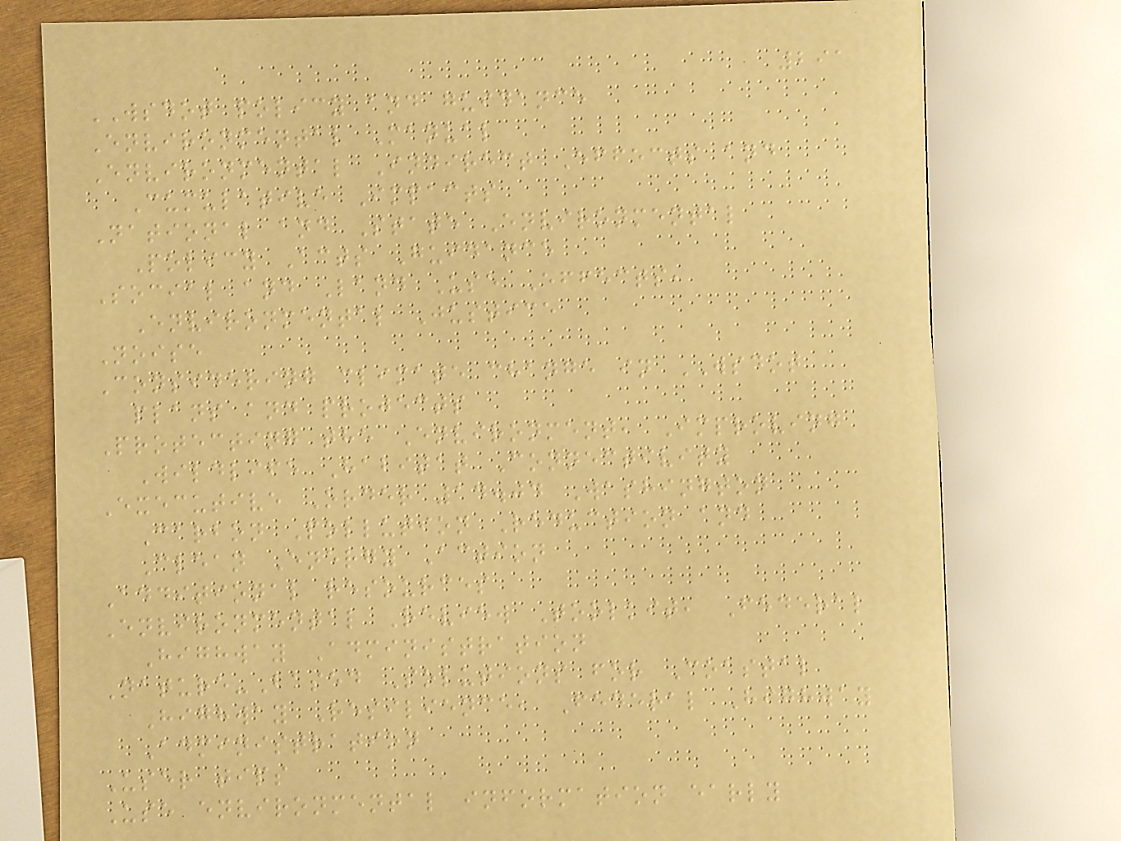291
WSDOT policy and guidance
Environmental Manual
Environmental Indirect Effects and
Cumulative Impacts
National and State Environmental
Policy Acts Guidance
Social and Land Use Effects,
Environmental Justice
Noise
Considering climate change in WSDOT
plans and projects
Protecting the Environment, Improving
Wildlife Habitat Connectivity
Executive Order 14.04 Washington
Carbon Pollution Reduction and
Clean Energy Action
Additional resources
Environmental Review Toolkit, Federal
Highway Administration
Nature-Based Solutions for Coastal
Highway Resilience, Federal Highway
Administration
User tips
Use environmental information early
